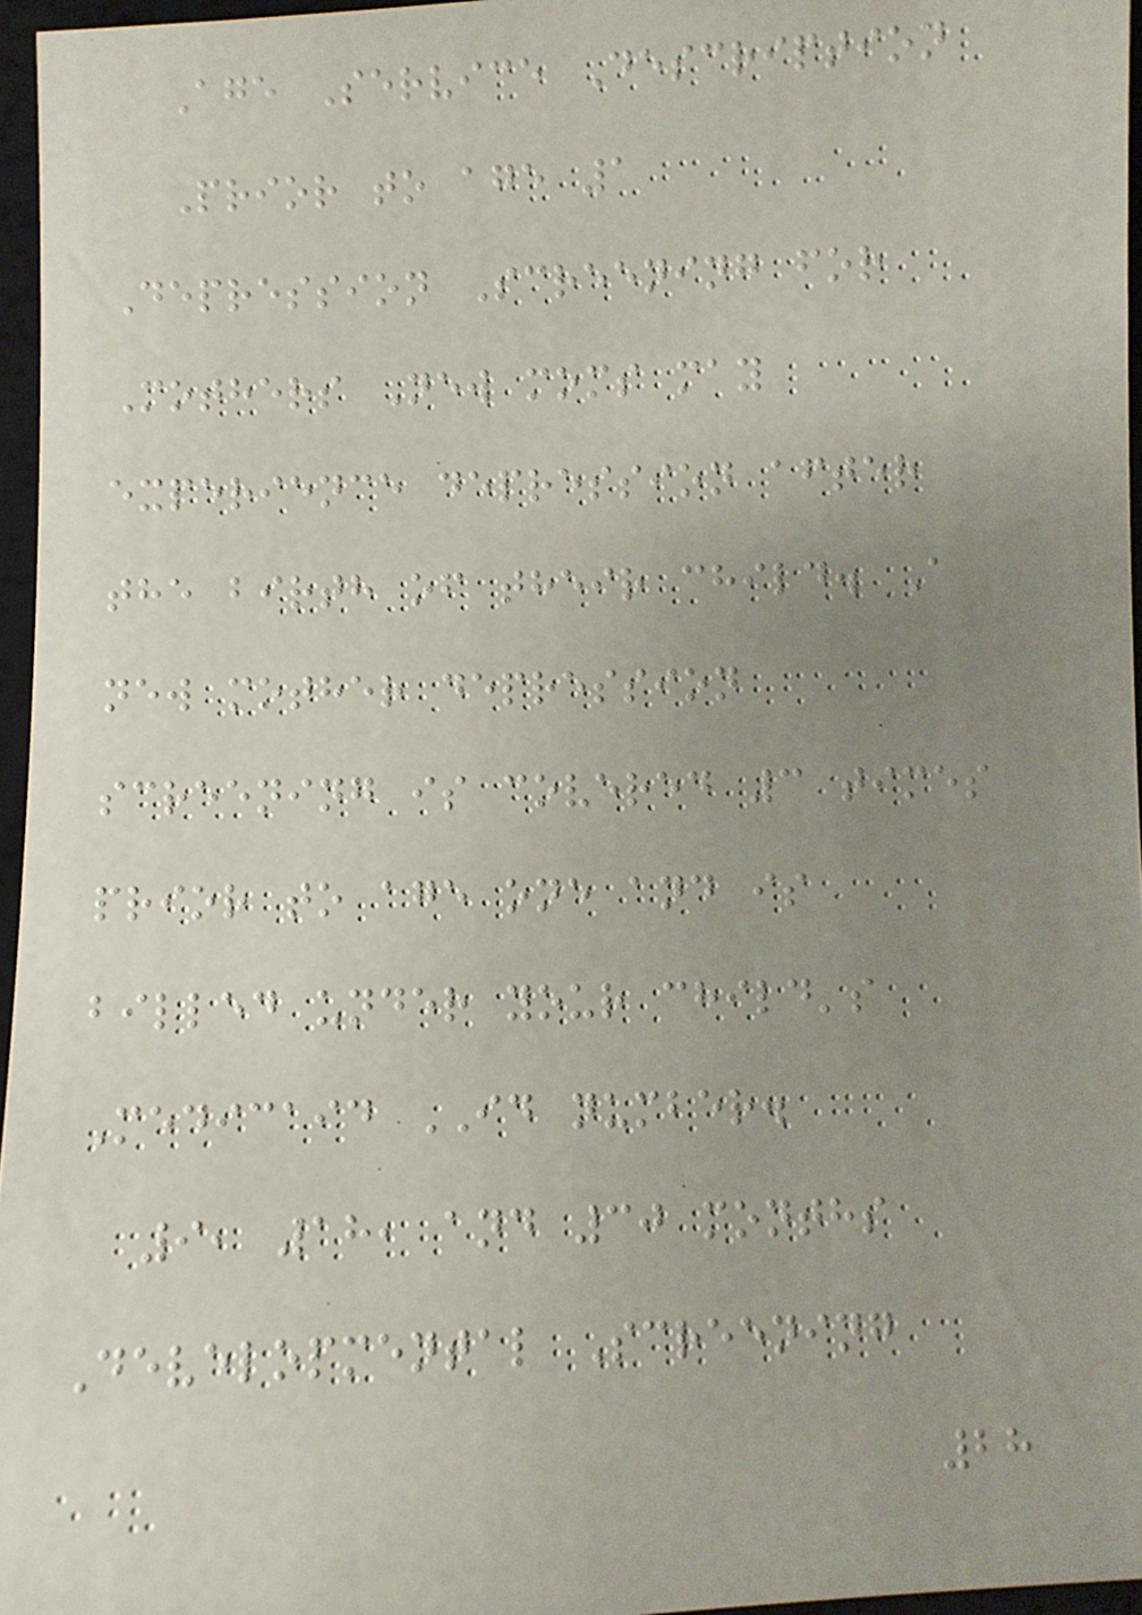Age Service Description
Prior to age 1
Depression Screening for
Mothers New moms may
experience depression after
the birth of their child. A
new mother depression
screening is covered 3 times
prior to age one and is
billed under your child's
Medicaid ID number.
9, 18, and 30 months
Developmental Screening
28
